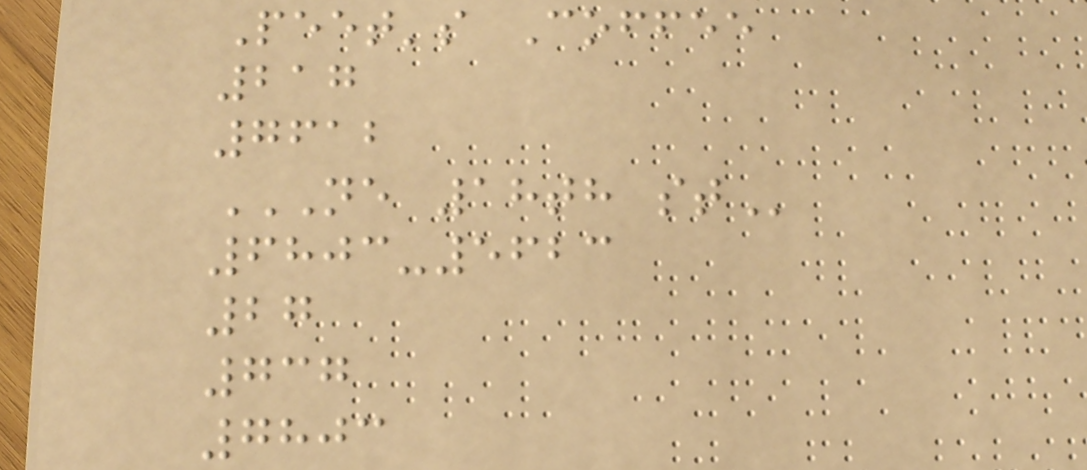Peet's Coffee
217
7612
NE 18TH ST
6803-5623
27
737
7803
